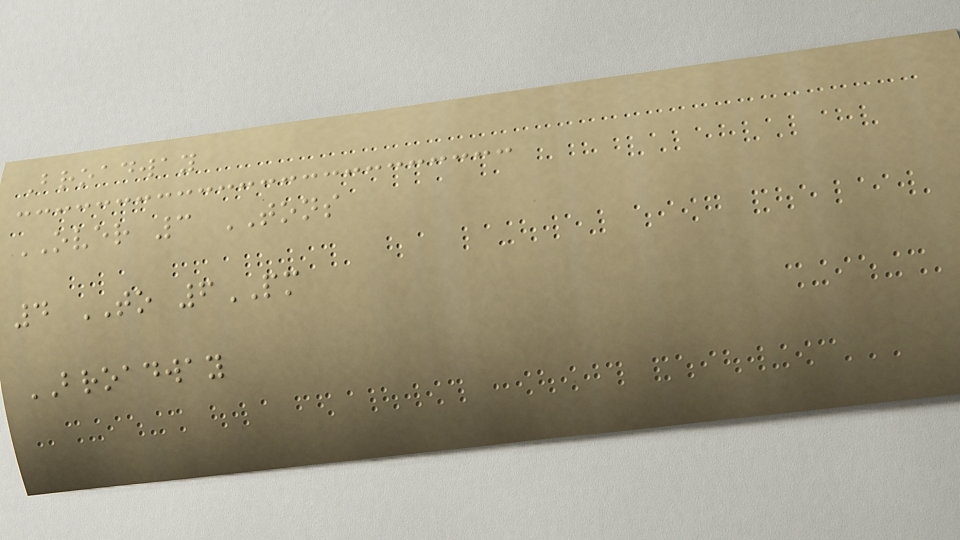Broadway
OVER 3 TONS
4 TO 6PM
BROADWAY
